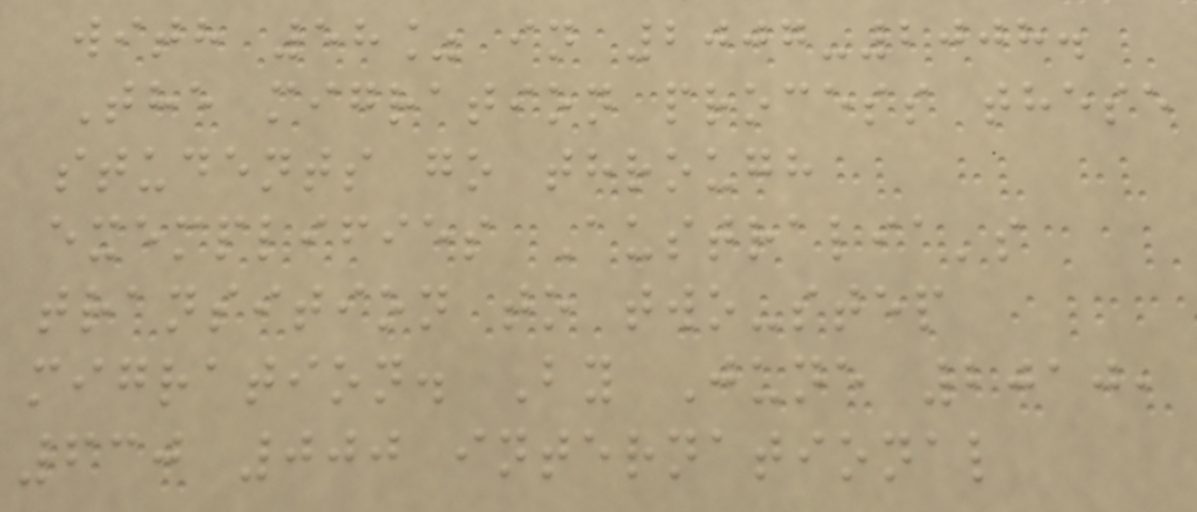with 58% in 2007-2008.
The migration process these
students go through
exemplifies Australia's
transition to two-step
migration. By June 2010,
630 000 international
